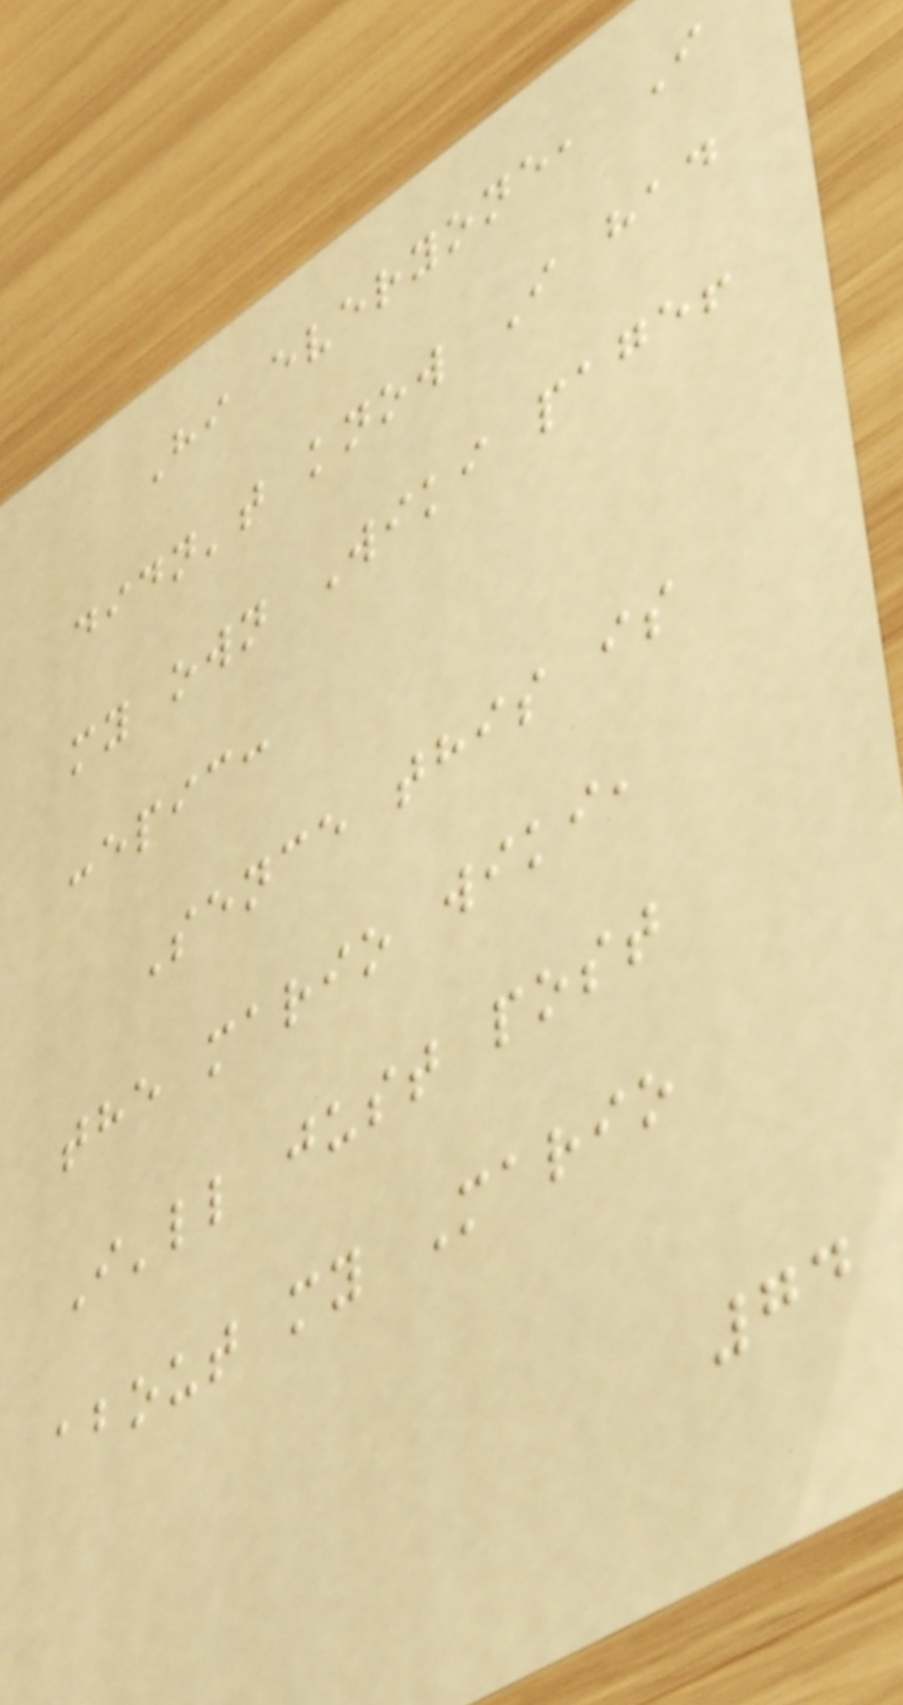Hi everyone, I
didn't know I had
my own Wiki page!
:epic:
Sence this is
the mario wiki,
I'll just post
about my Mario
74
